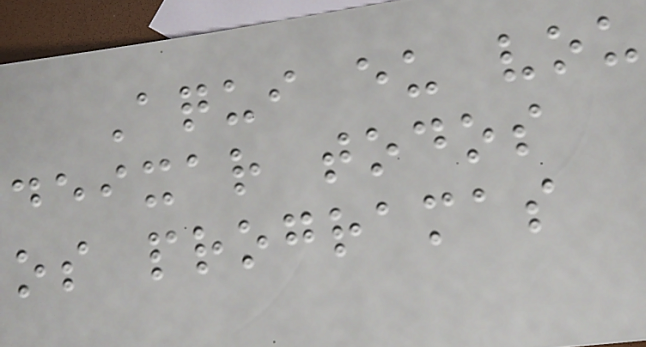Aqui eu vou
deixar todos
os programas
